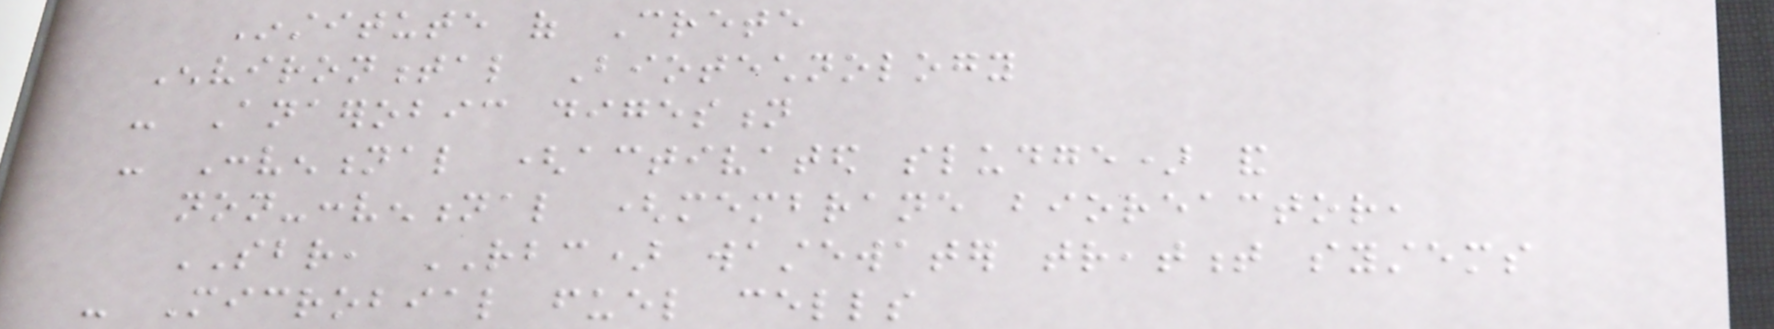Institute of Crete
Environmental Biotechnology
- Anaerobic digestion
- Conventional (activated sludge) and
non-conventional (membrane bioreactor,
SBR, RBC) wastewater treatment systems
- Microbial fuel cells
